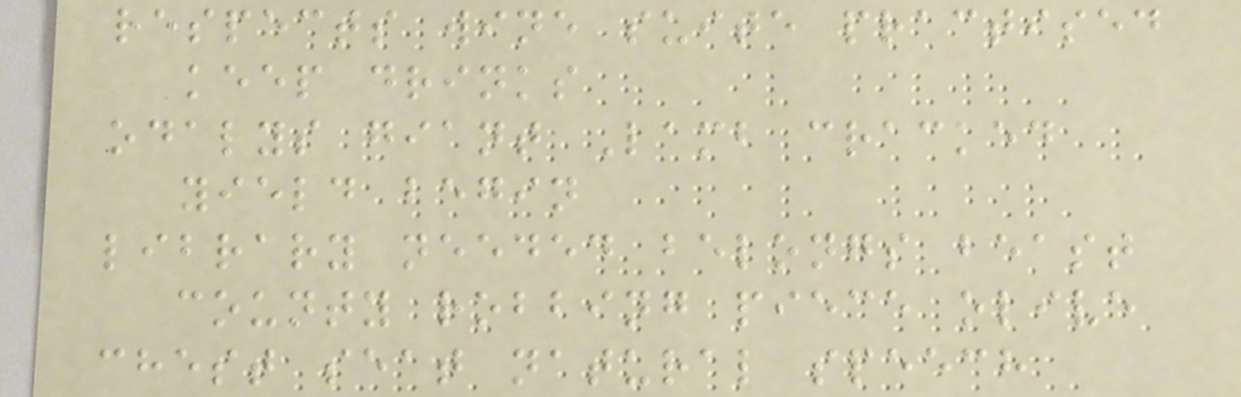respects wine suite practised
keep drinks
odalys giant Lamb cracked
yield begin
library needed belongs beast
county robbing piece olive
chest seat natural speech
